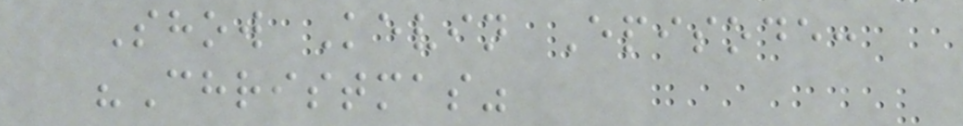Show Kevin Episode:
"Christmas"
